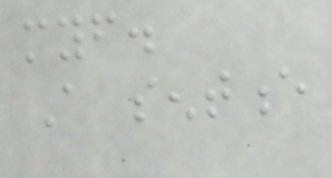myself.
A sentence
